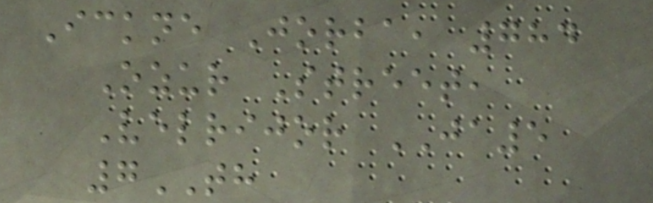Ickne Jorba, 784
Ozur Street,
Velrijor JA5
7TH
